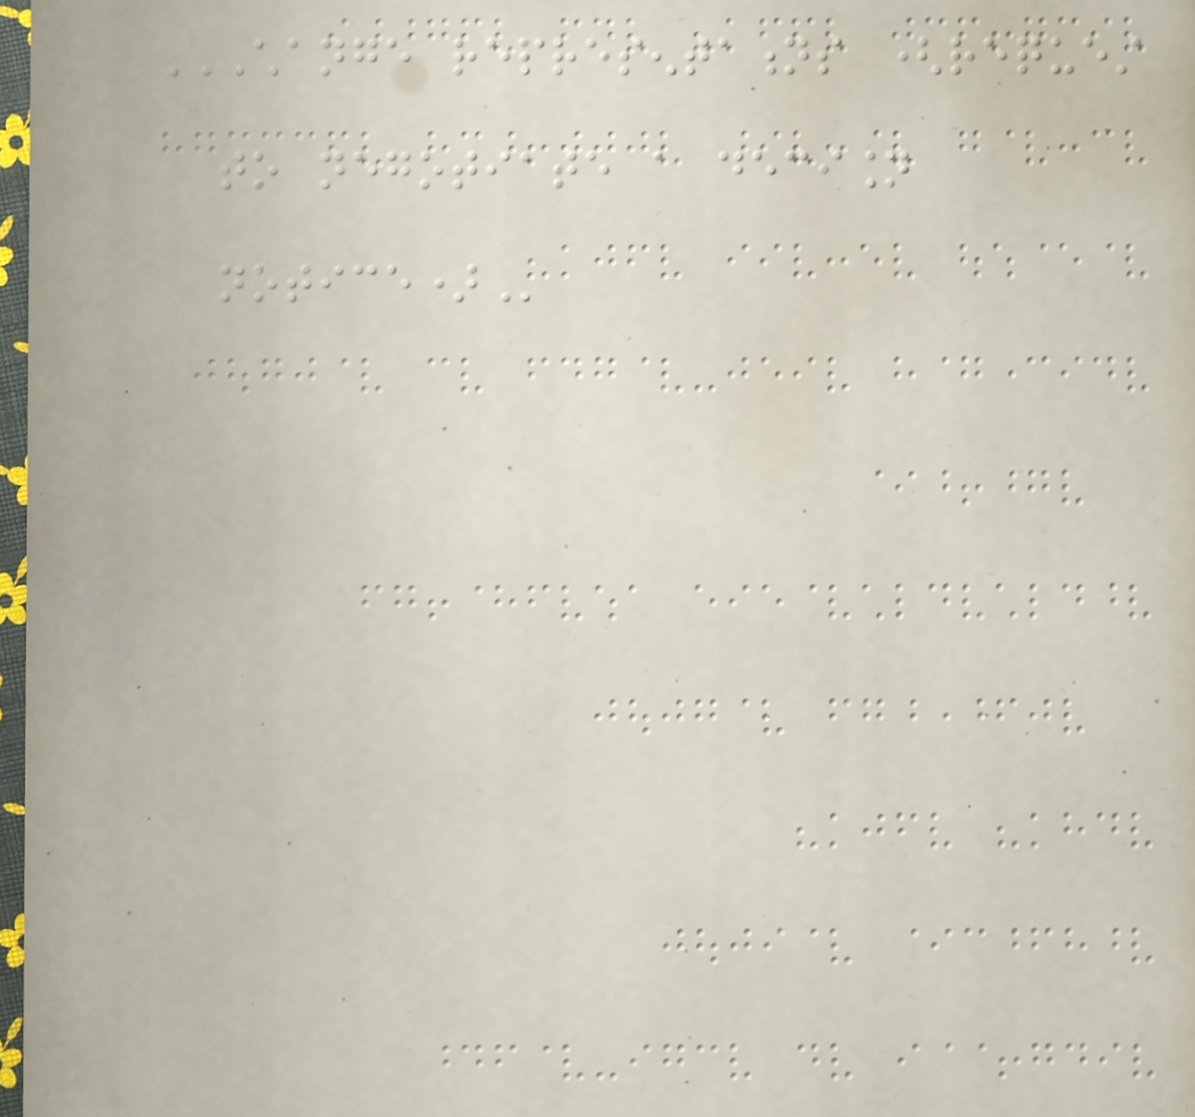CHANGE REPRESENTATIONS (REQUEST
TO NEGOTIATE A DECISION
NOTICE)
